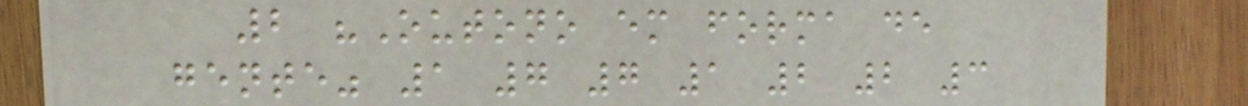2 "Outono em forma de
gente" 1 7 7 1 2 2 3
